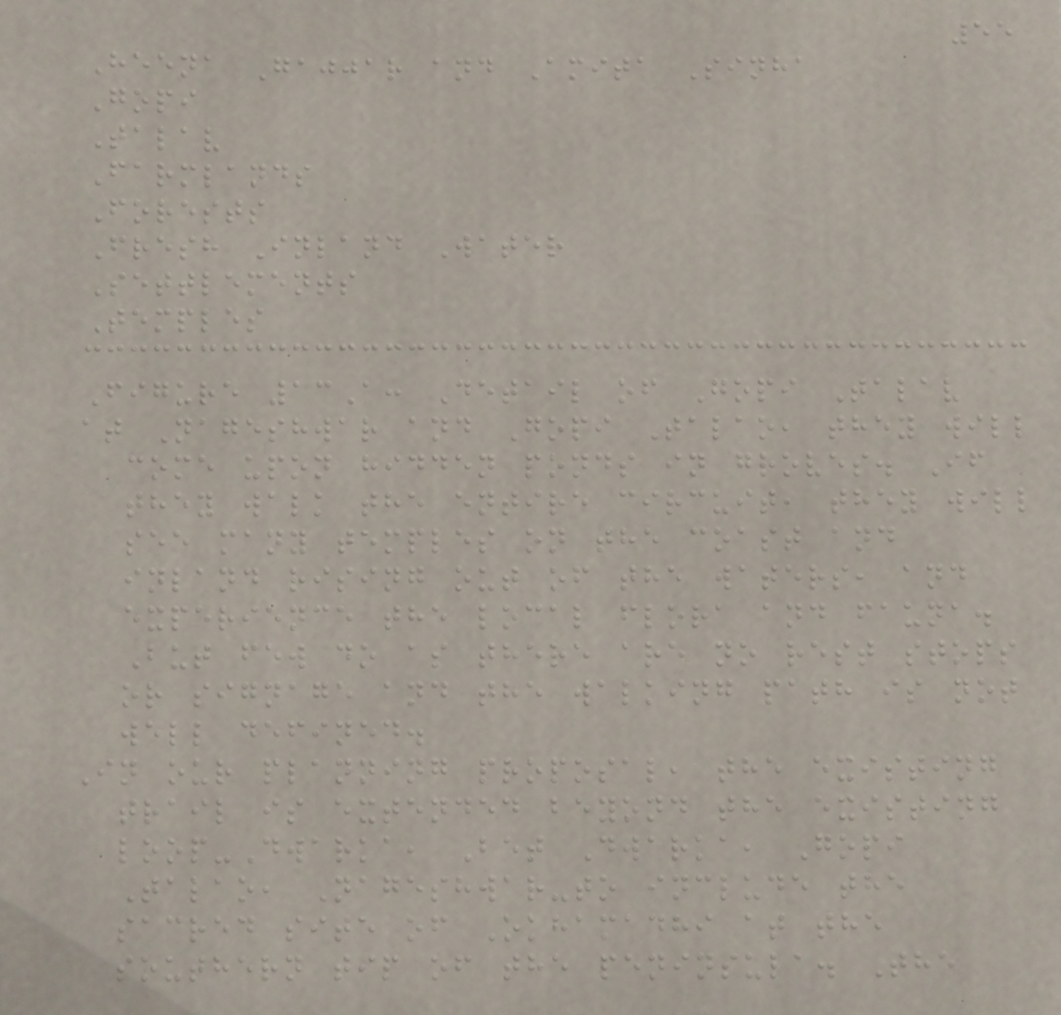55
Heena Gajjar and Amita Sinha
Gopi
Talav
Farmlands
Forests
Fresh Inland Water
Settlements
Temples
Figure 13A: Detail of Gopi Talav
at Nageshwar and Gopi Talao, they will
come upon hidden ponds in groves. If
they walk the entire circuit, they will
see many temples on the coast and
inland rising out of the waters, and
experience the local flora and fauna.
But few do as there are no rest stops
or signage and the walking path is not
well defined.
In our planning proposal, the existing
trail is extended beyond the existing
loop-Dwarka, Bet Dwarka, Gopi
Talao, Nageshwar-to include the
sacred site of Okhamadhi at the
southern tip of the peninsula. The
